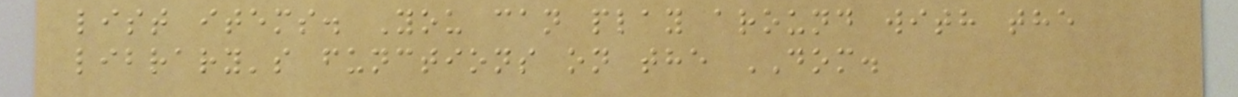list items. You can play around with the
library's functions on the DOM.
